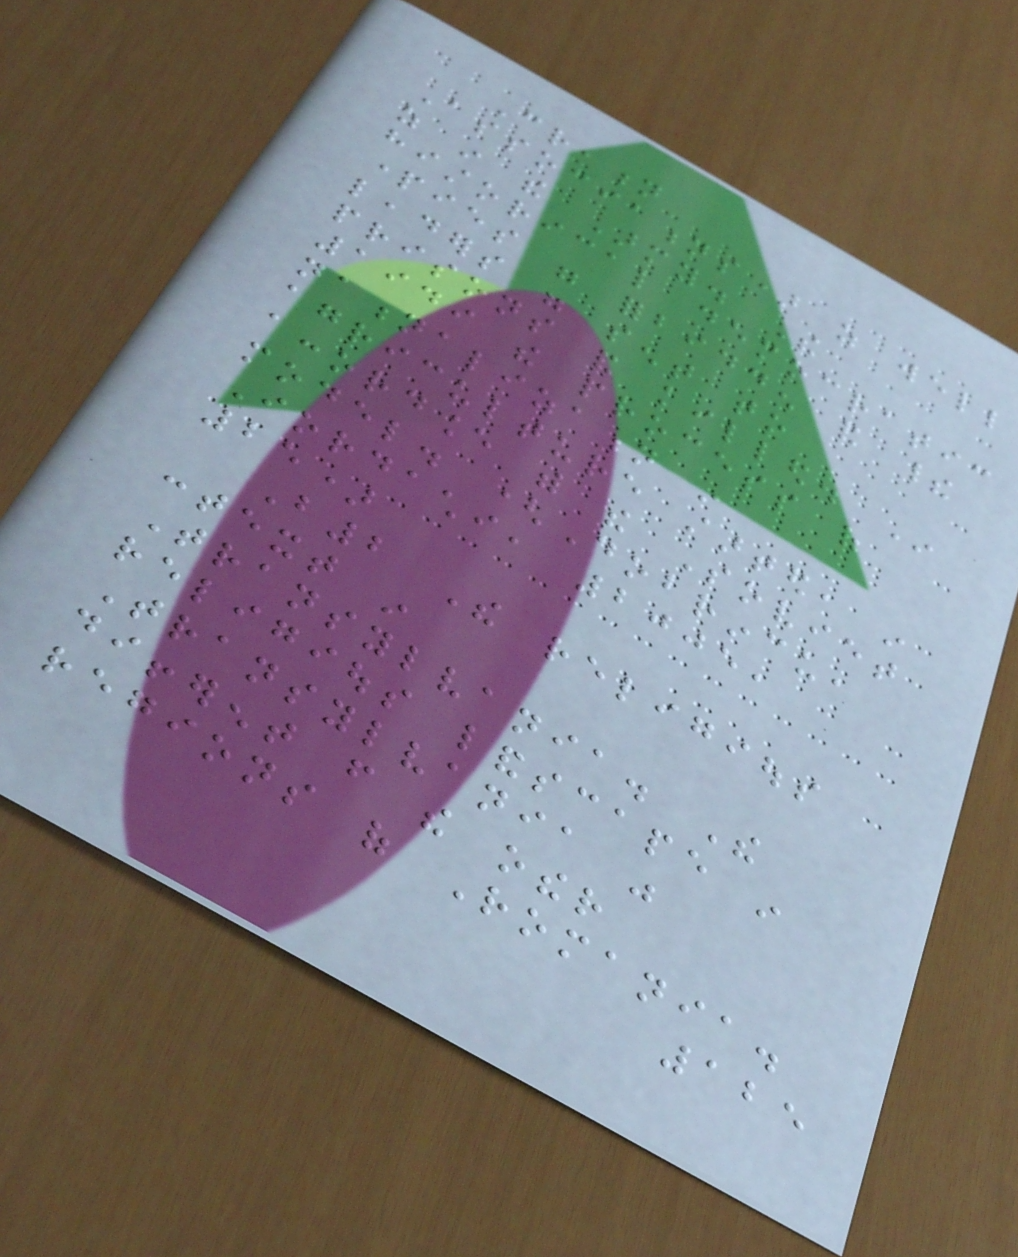Creation
Associations) as well
as in the Army. The
historical democratic
parties were forbidden and their
leaders were sent to
prisons and killed. In
1949 the process of
nationalization in
agriculture started, in
accordance with the Soviet
model. (Dobrincu,
Iordachi, 2005,
25)
B2 The religious
context in
Transylvania. The
religious landscape in
Transylvania was
different from the other
regions of Romania.
125
